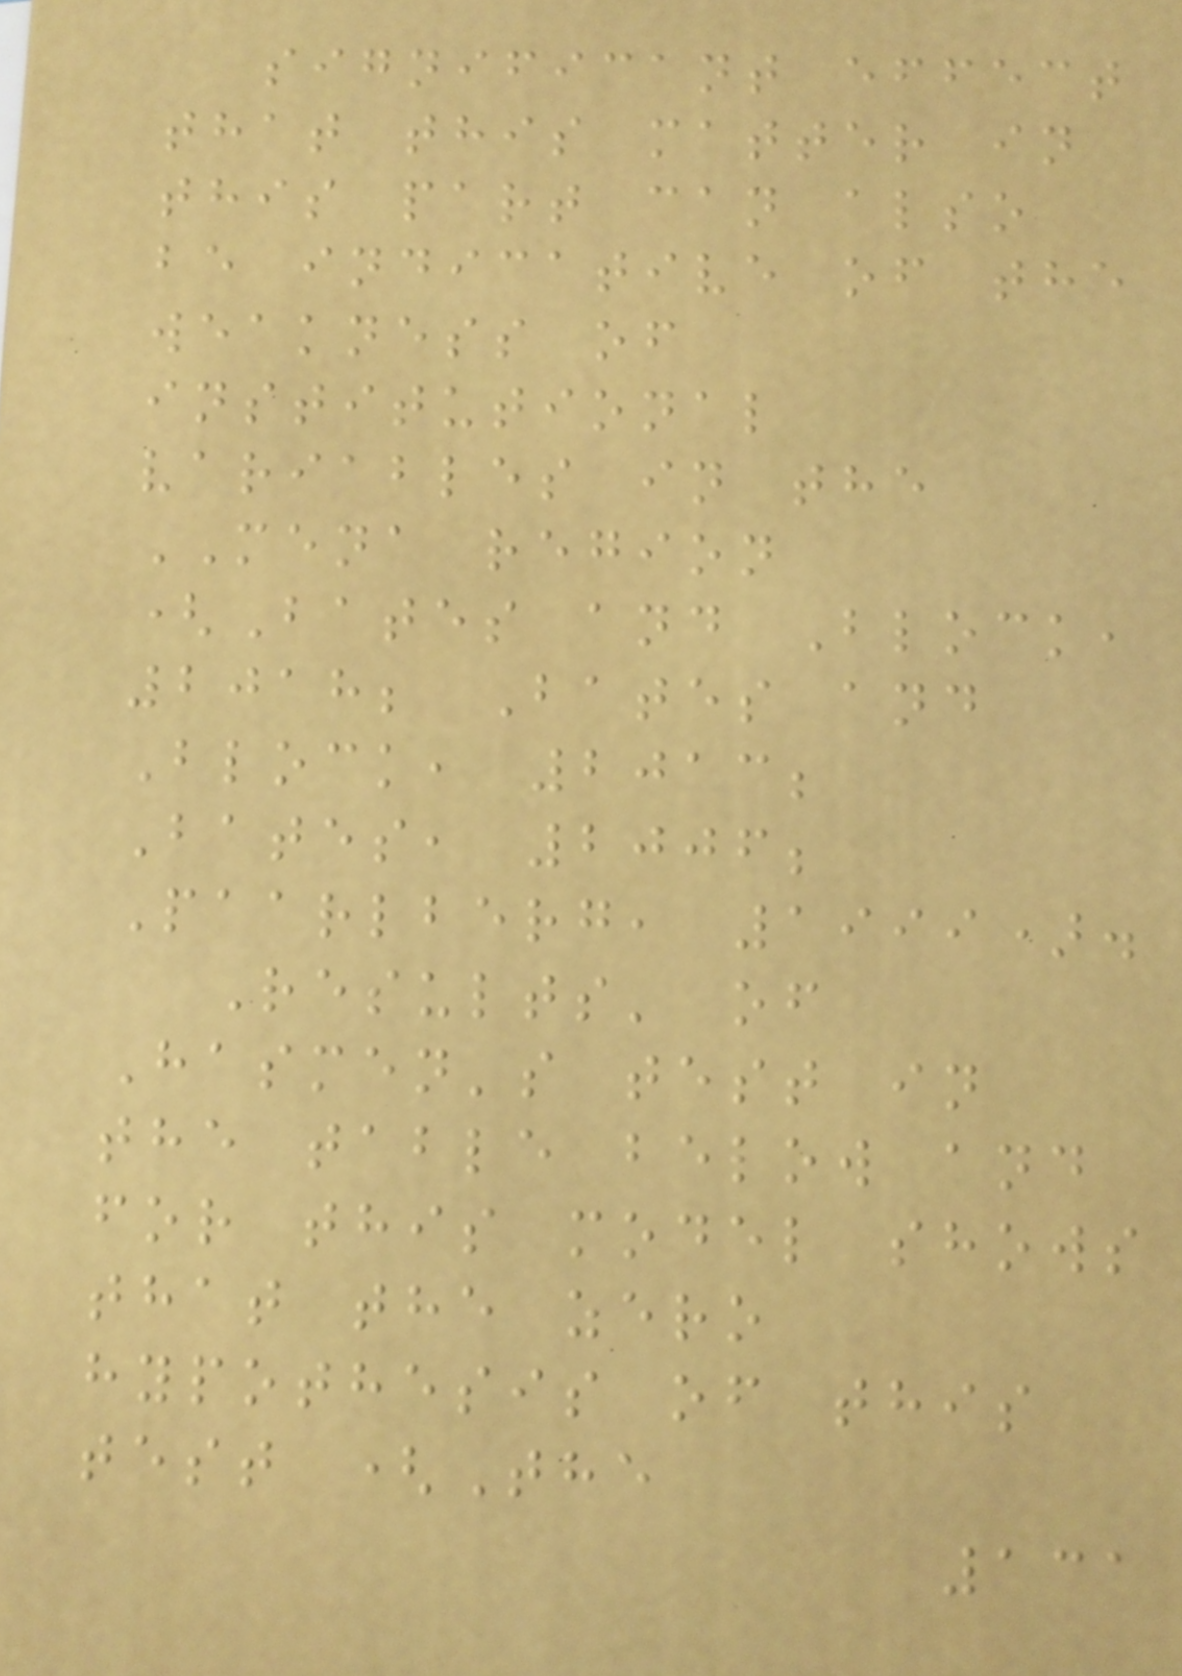significant effect
that this matter in
this part can also
be indicative of the
weakness of
institutional
variables in the
MENA region
(Bates and Block,
2018; Bates and
Block, 2013;
Bates, 2006;
Paarlberg, 1999).
Results' of
Hasmen's test in
the table below and
for this model shows
that the zero
hypothesis of this
test (The
131
